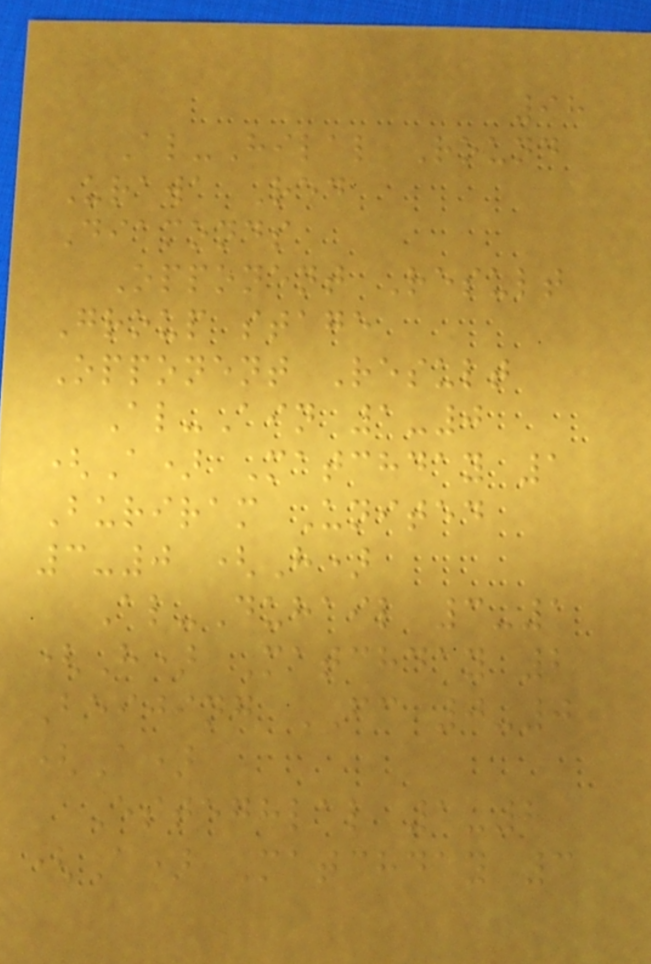98
Al-Hilal Round
Urawa Red
Diamonds
Opponent Result
Group stage
Opponent Result
Al-Ain 1-0
(A) Matchday 1
Buriram United
3-0 (H)
Al-Duhail 3-1
(H) Matchday 2
Beijing FC 0-0
(A)
Esteghlal 1-2
(A) Matchday 3
